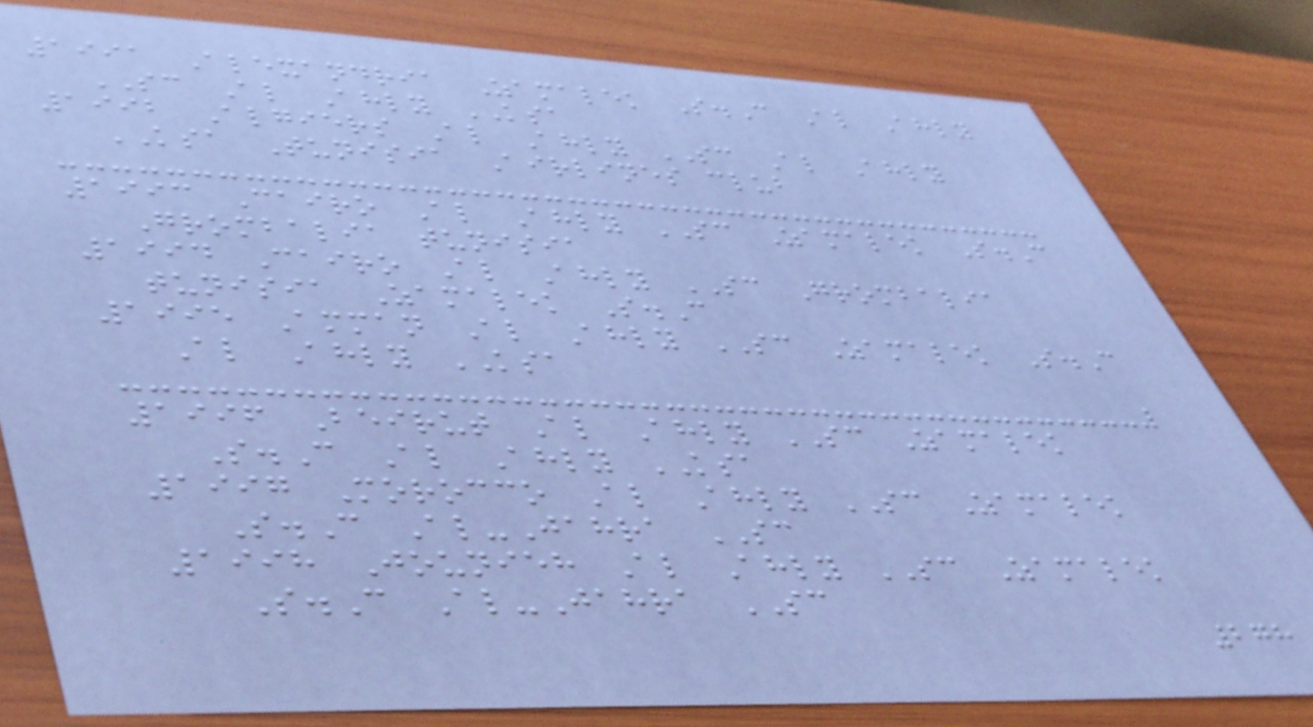1991 Alexandria Zamalek S.C Al Ahly
SC Al Ahly KSA
1992 Algiers Al Ahly SC Al Ahly
KSA Tunisia Airlines club
1993 Cairo Al Ahly SC Zamalek S.C
Grombalia tunisia
1994 Cairo Al Ahly SC Grombalia
tunisia Zamalek S.C
1995 Amman Al Ahly SC Zamalek S.C
Al Ahly KSA
1996 Beirut Al Ahly SC Zamalek
S.C Al Ahly KSA
1997 Morocco Al Ahly SC Zamalek
S.C Al-Jahra SC
1998 Jounieh Al Ahly SC Zamalek
S.C Al-Jahra SC
278
